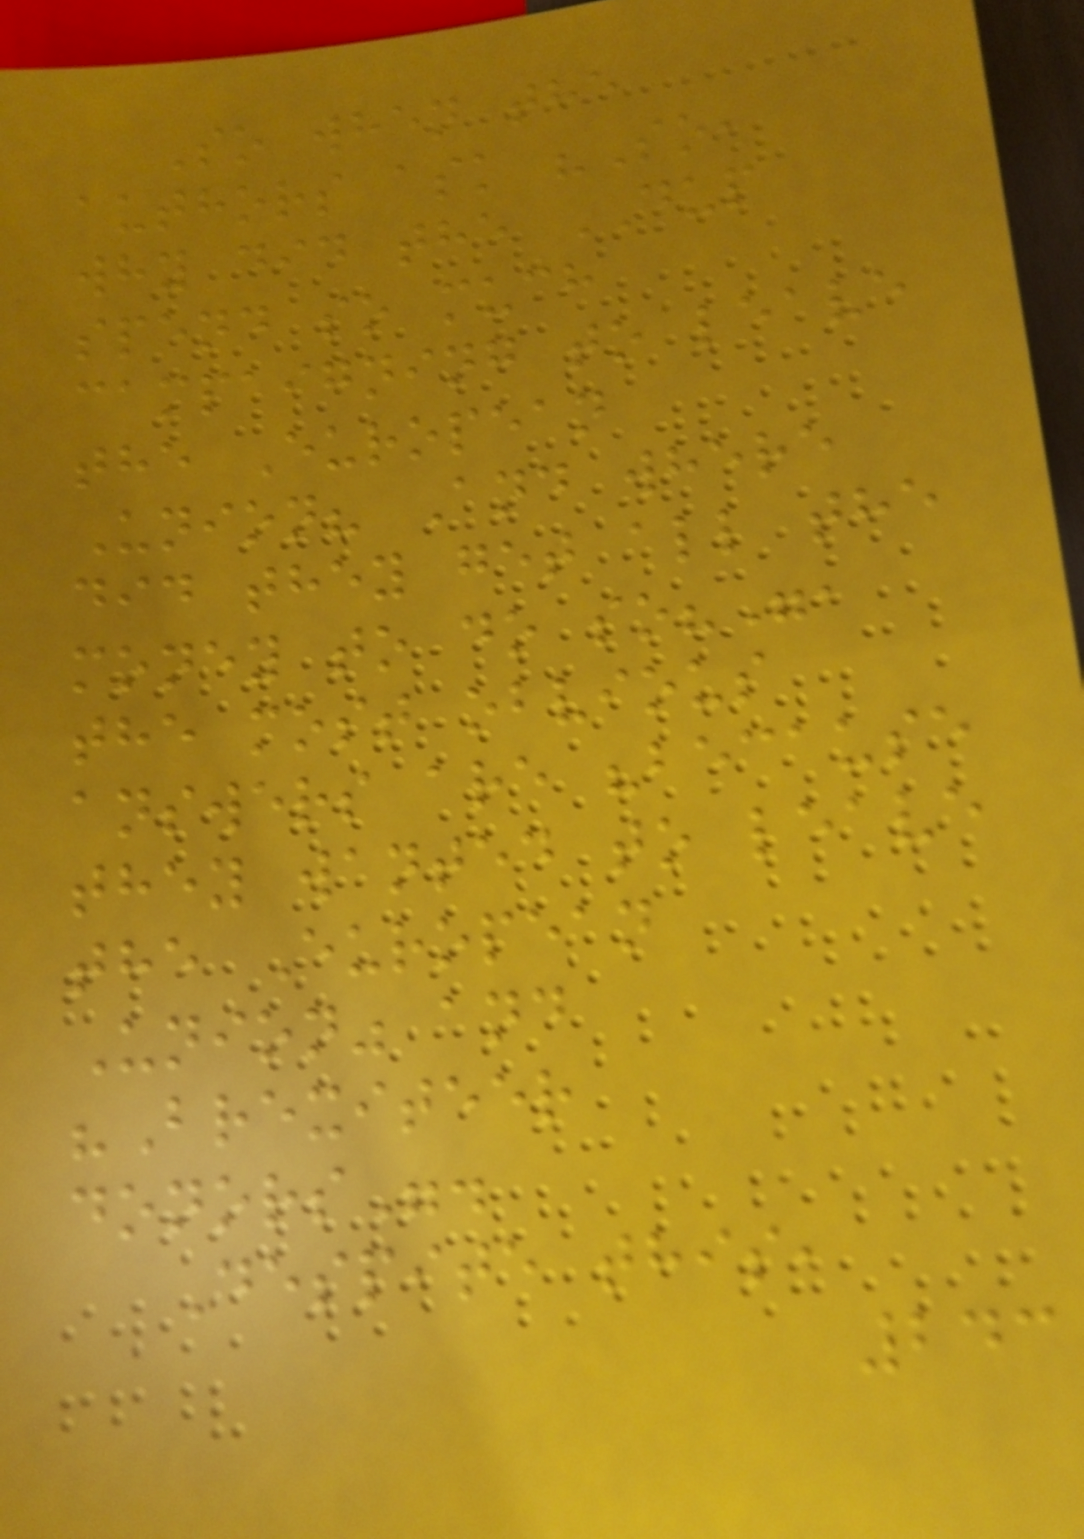So when the
authors ask "So,
why did the DUP
spend so much
campaigning to leave
the European
Union? And where
did they get all the
money to do so?",
the most obvious
answers are "because
they wanted to leave
the European
Union" and
"Brexiteer
donors".
Despite this,
243
